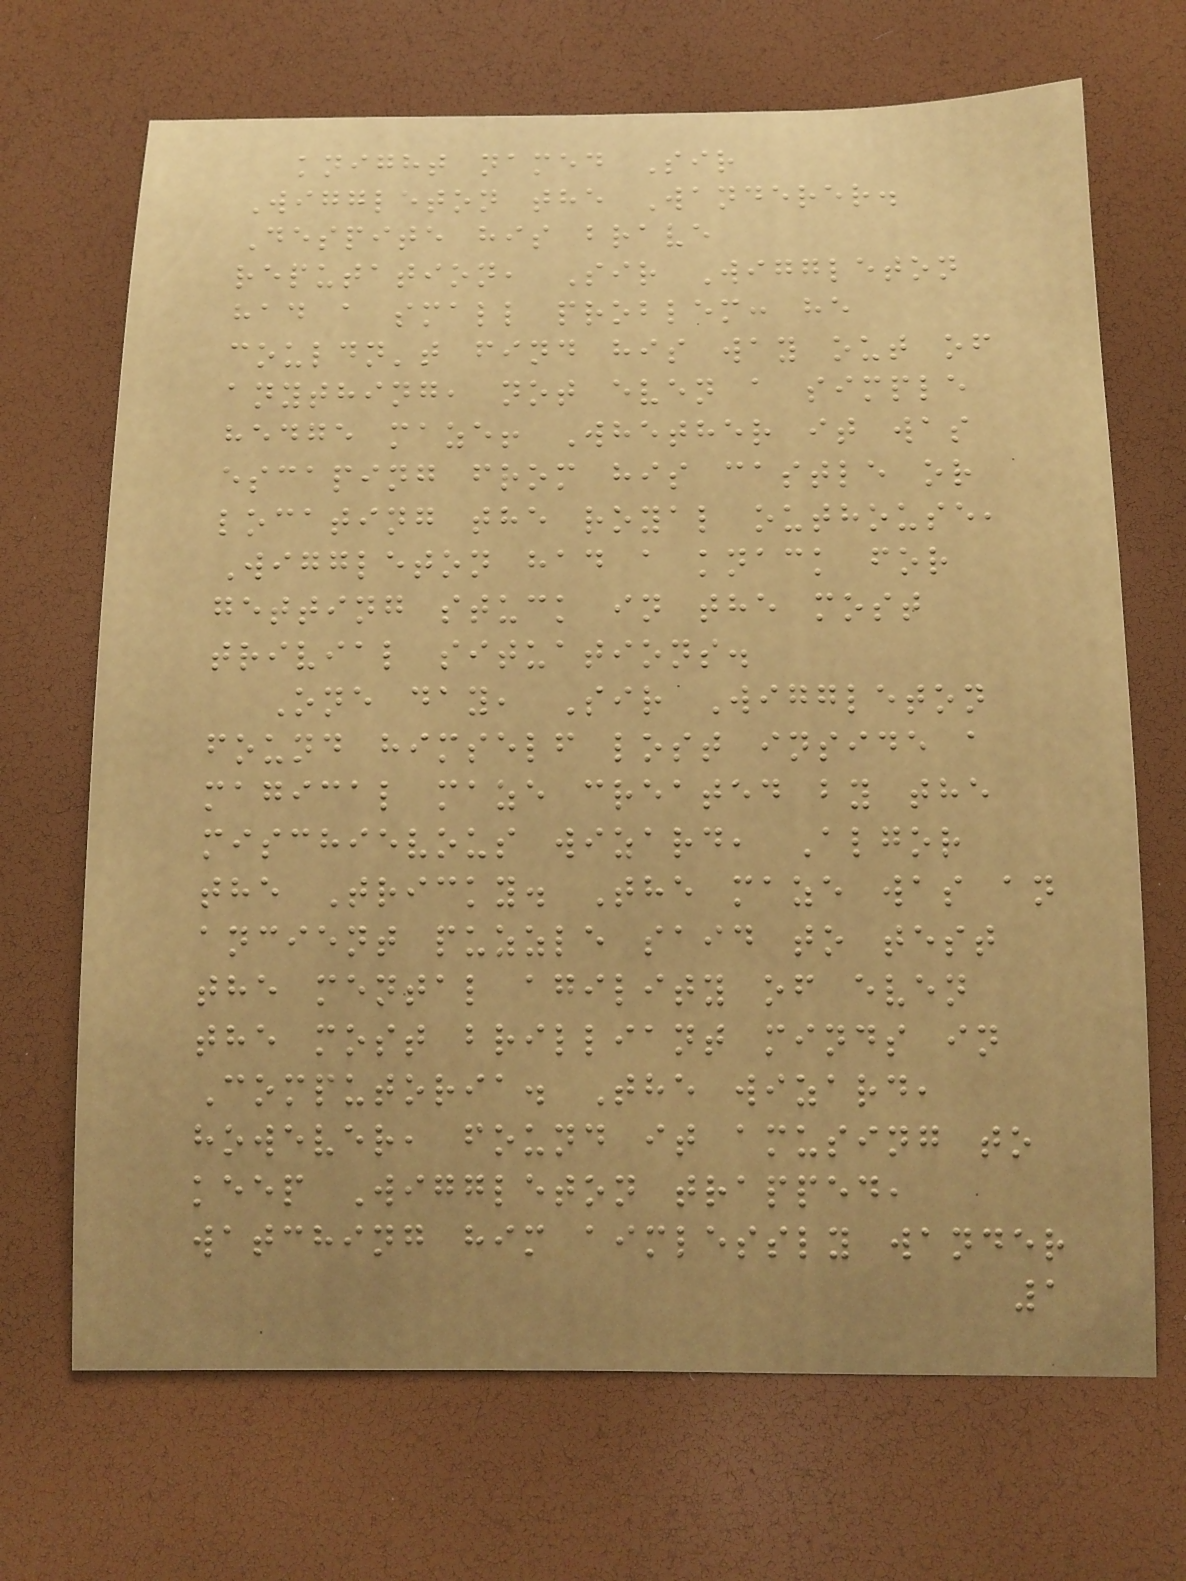knight named Sir
Wiggleton the Wanderer.
Despite his brave
reputation, Sir Wiggleton
had a small problem: he
couldn't find his way out of
anything, not even a simple
hedge maze! Whether it was
escaping from his castle or
locating the royal outhouse,
Wiggleton had a knack for
getting stuck in the most
trivial situations.
One day, Sir Wiggleton
found himself lost inside a
magical maze created by the
mischievous wizard, Algor
the Tricky. The maze was an
ancient puzzle said to test
the mental agility of even
the most brilliant minds in
Computoria. The wizard,
however, found it amusing to
keep Wiggleton trapped,
watching him aimlessly wander
1
